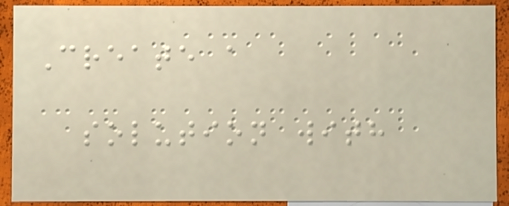Create a
solution with
